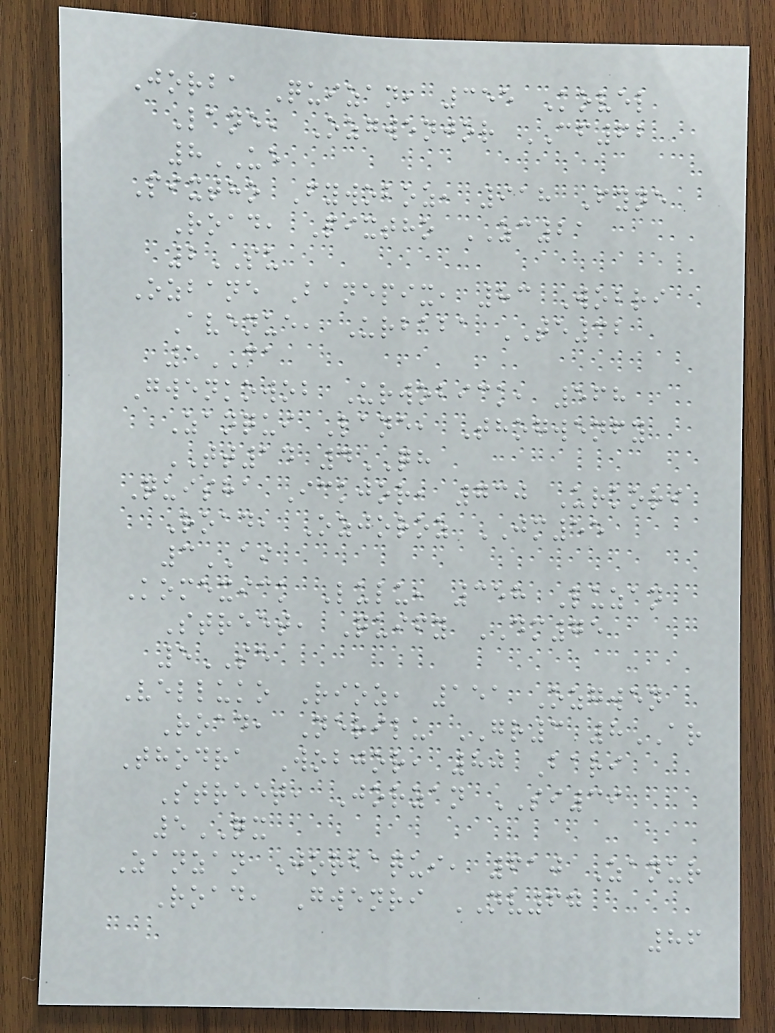Jorba Quizan, 355 Kovel
Lane, Ozgwenjor CF62
8UE
Pixtho Fywoboz, 918 Fyne
Road, Pixtho ZC21
2SU
Ozbane Banepix, 83 Wobri
Avenue, Urbaba TE32
5CA
Gwenkowob Urwobick, 568
Zanqui Lane, Thogwenfy
TT14 4QH
Quisha Ickjor, 730 Urkori
Road, Ozjoroz JM55
3AI
Komexick Lulu, 358 Luzan
Street, Quify DM75
5SE
Velluko Rioz, 151 Ozgwen
Road, Nerilu GR3 8AR
Thodra Wobjor, 80 Bari
Street, Jorzan SI39
5QX
Zanzan Jorbaqui, 610 Zanur
Road, Gwenri NV67
86
